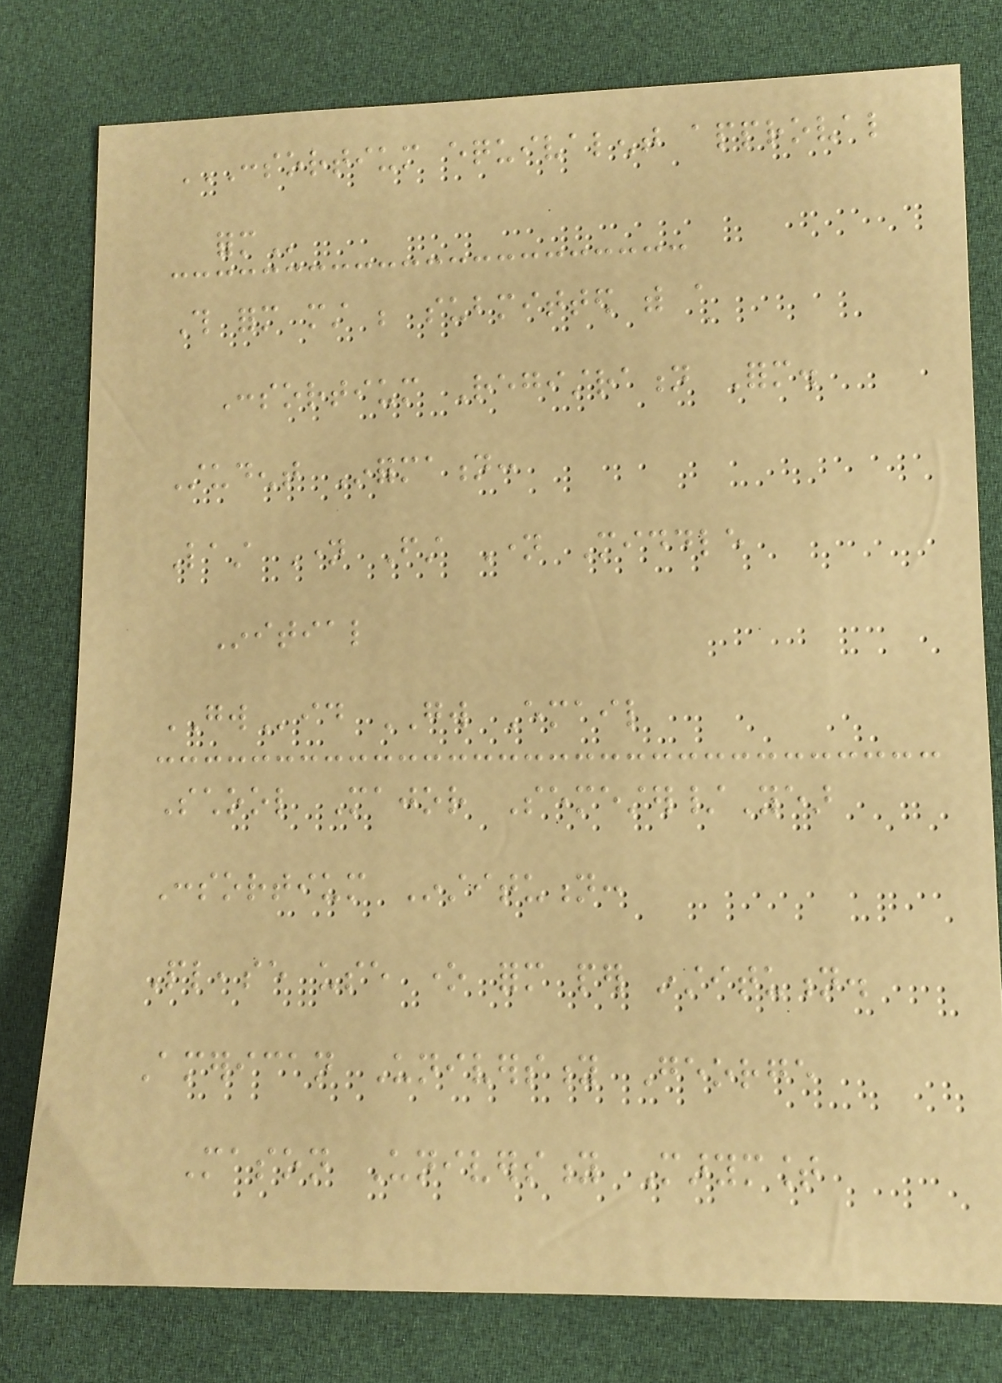CONSORTIUM EQUIVALENT APPROVAL
FORM
This form must be submitted with a
Consortium Registration Form.
Student Information:
Last Name First Name Middle
Initial
GWid GW Email
School Major Semester/Year
Consortium Institution:
Please use one form per institution.
American University George
Mason University Marymount
